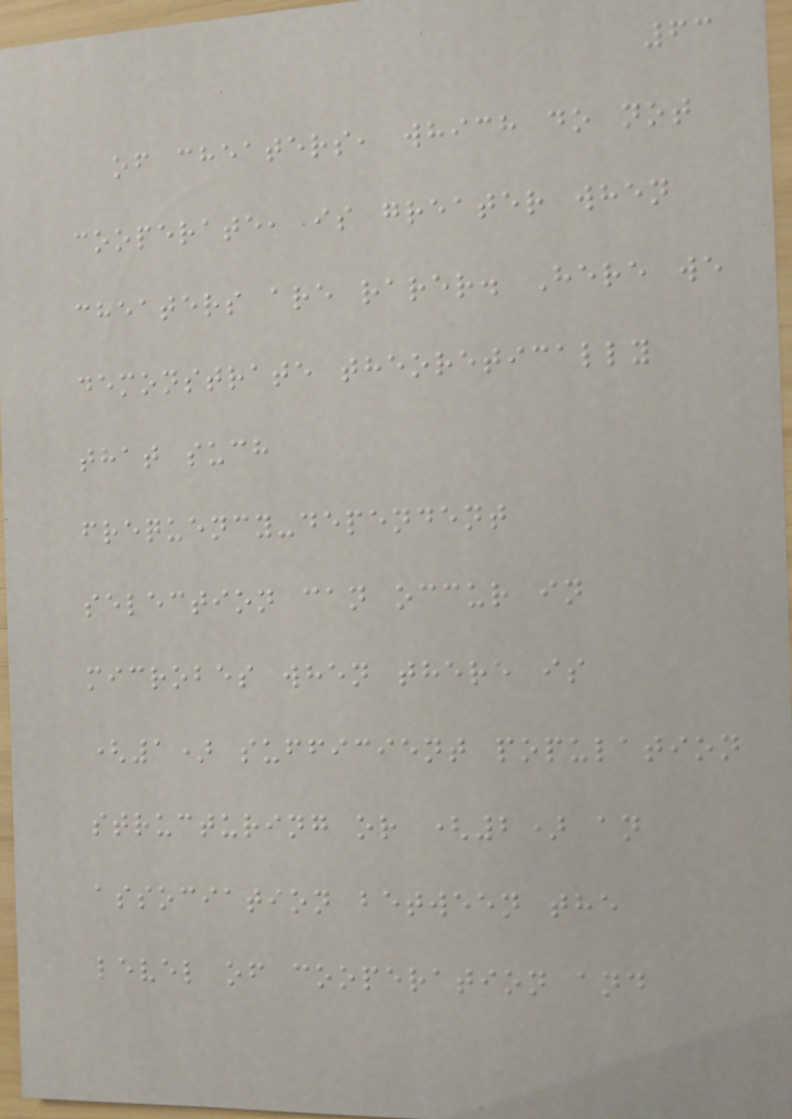63
of cheaters, which do not
cooperate, is greater when
cheaters are rarer. Here we
demonstrate theoretically
that such
frequency-dependent
selection can occur in
microbes when there is
(1) sufficient population
structuring or (2) an
association between the
level of cooperation and
